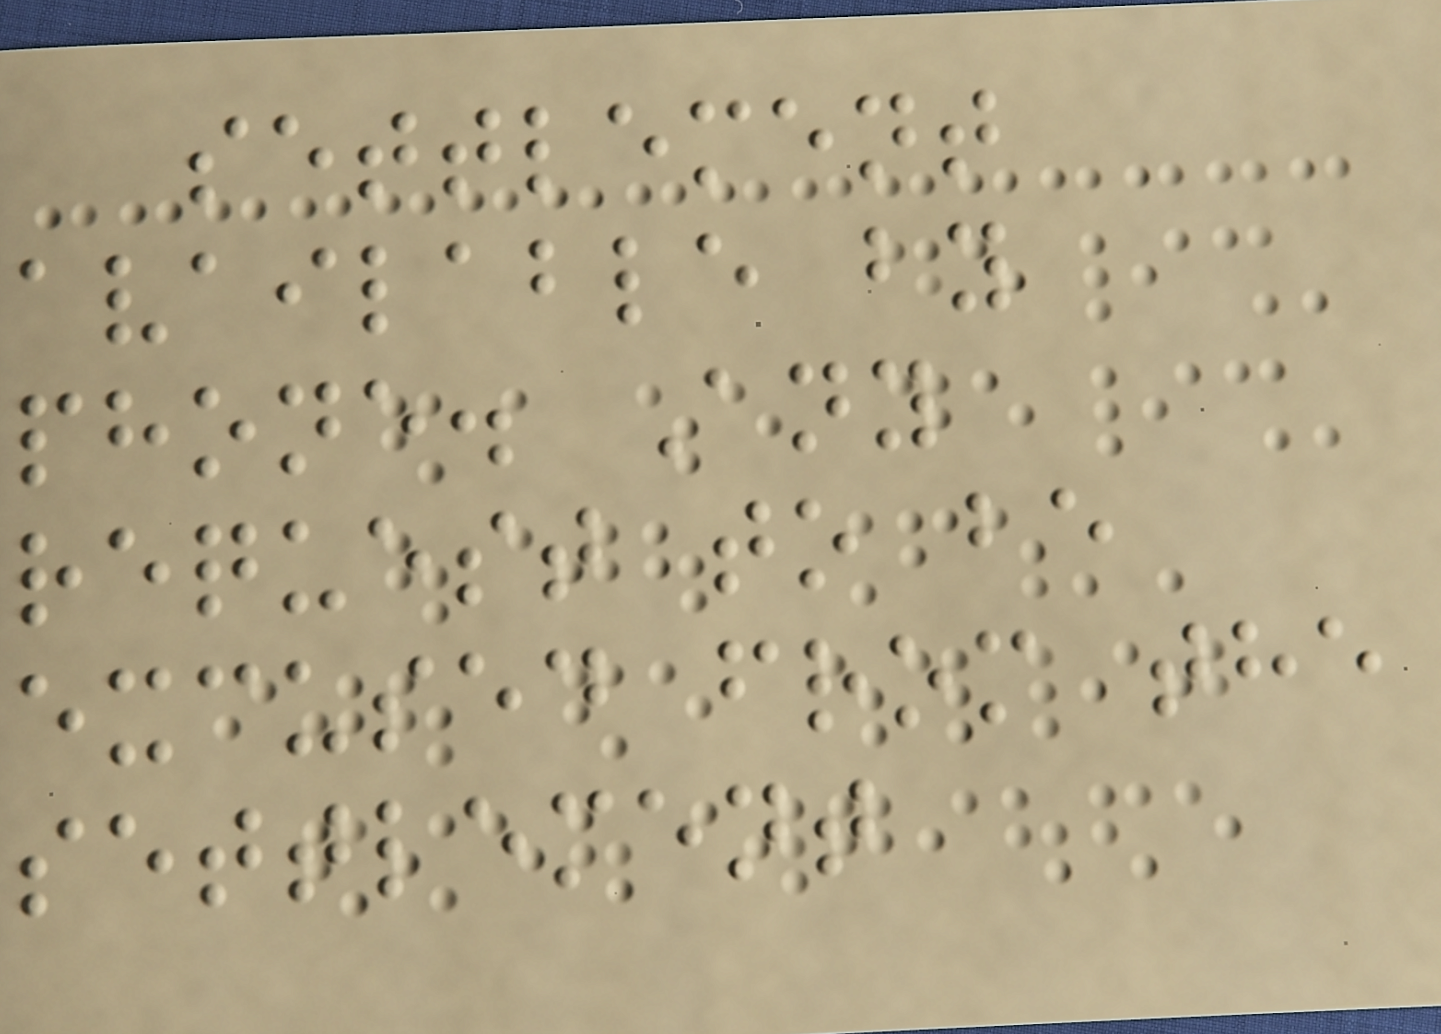settlement
available by
phone. Any
request to be
excused from the
settlement
